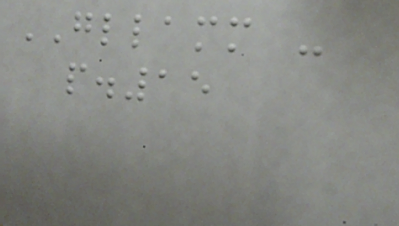GLLAMM -
p.15
